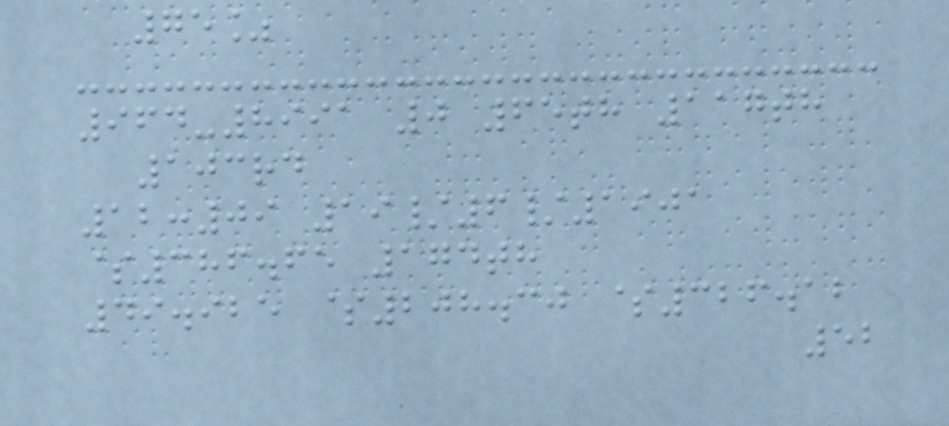75%
964-8991 0 65th 117th
103rd
12:09 19/6/1901
$386.65 174th
49.925 $208.30 $326.12
52
